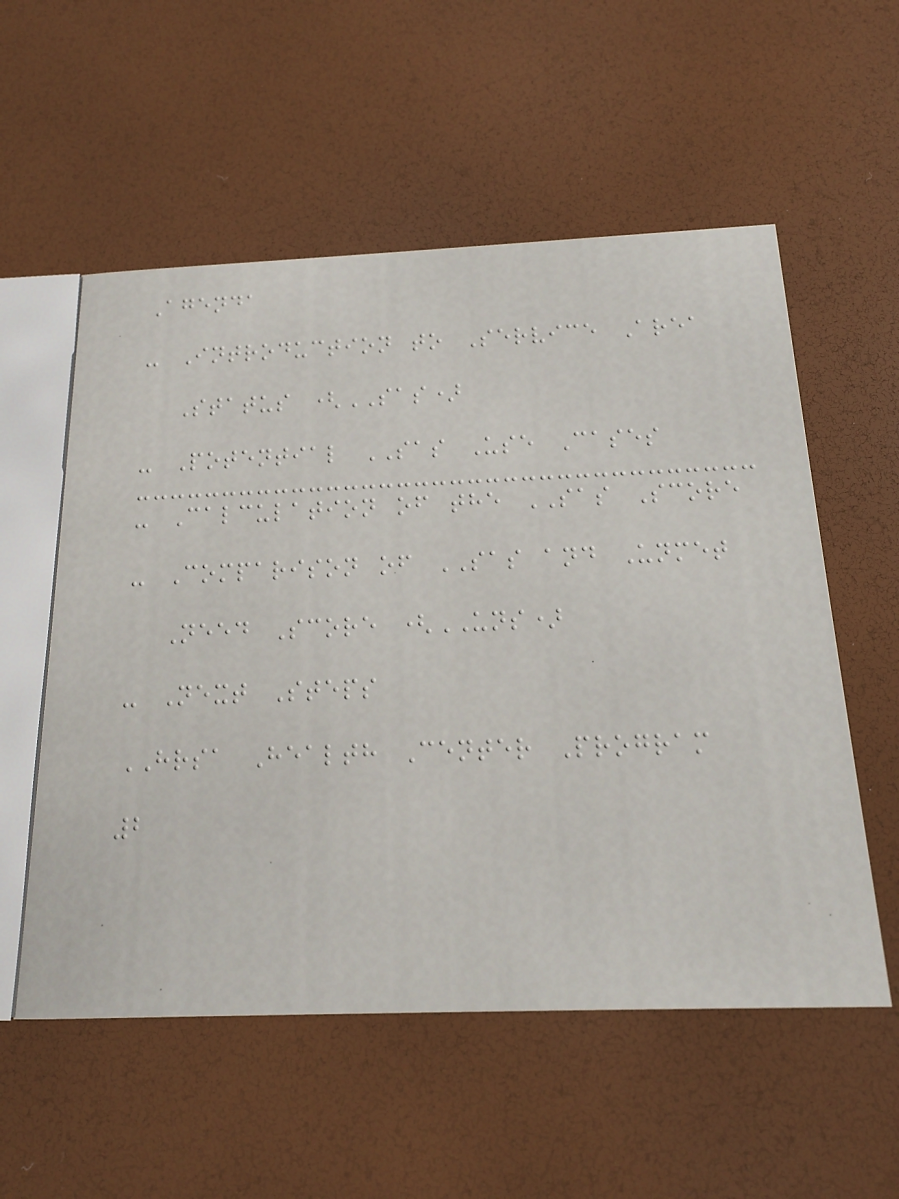Agenda
- Introduction to Service Area
Status (SAS)
- Potential SAS Use Cases
- Calculation of the SAS Score
- Comparison of SAS and Unmet
Need Score (UNS)
- Next Steps
HRSA Health Center Program
2
